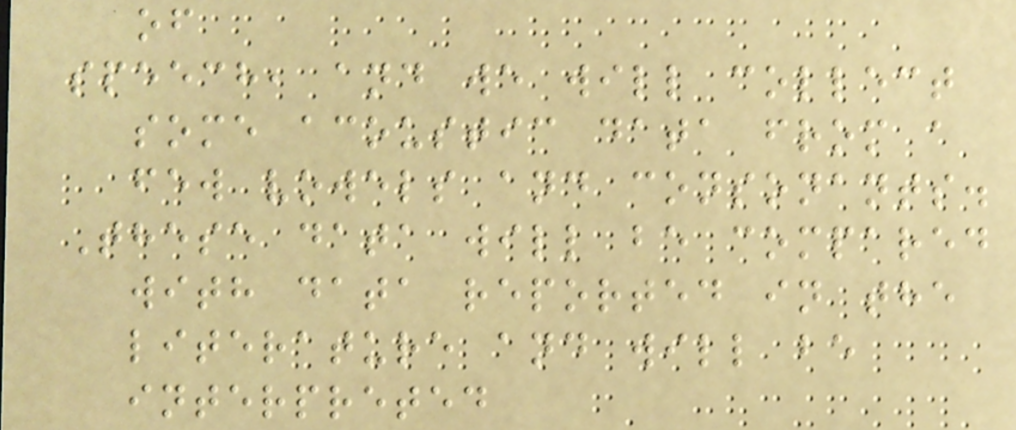of
speech, and we will collect
some acoustic data from a
few vowels and consonants.
These data will be compared
with data reported in the
literature and will be
interpreted
